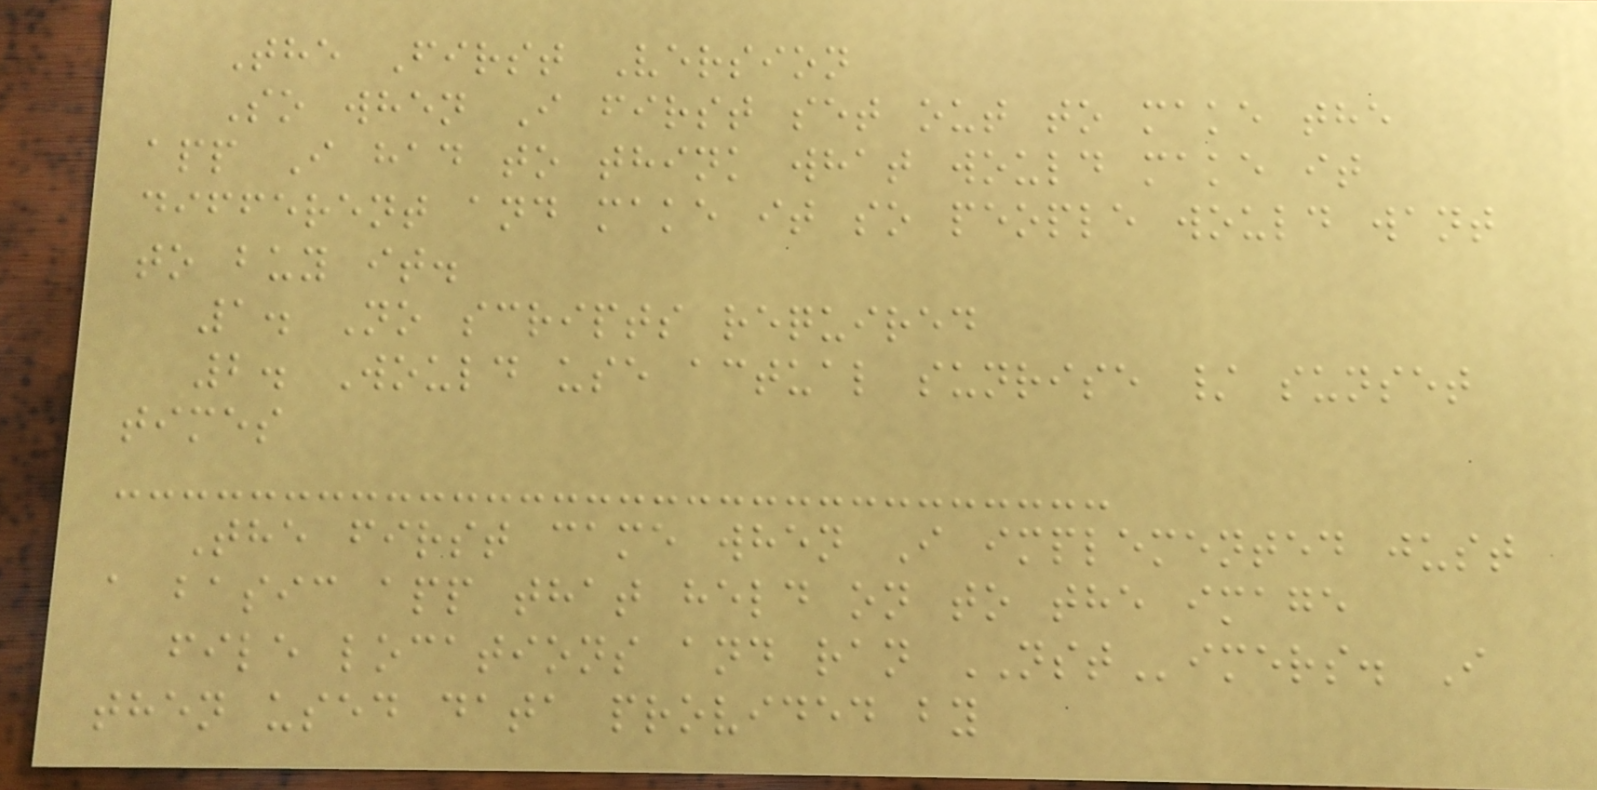The First Version
So when I first set out to make the
app I had to think what would make it
different and make it so people would want
to buy it.
1. No scripts required
2. Would use actual sunrise / sunset
times
The first came when I implemented just
a basic app that held on to the image
file locations and ran NSTimers. I
then used data provided by
